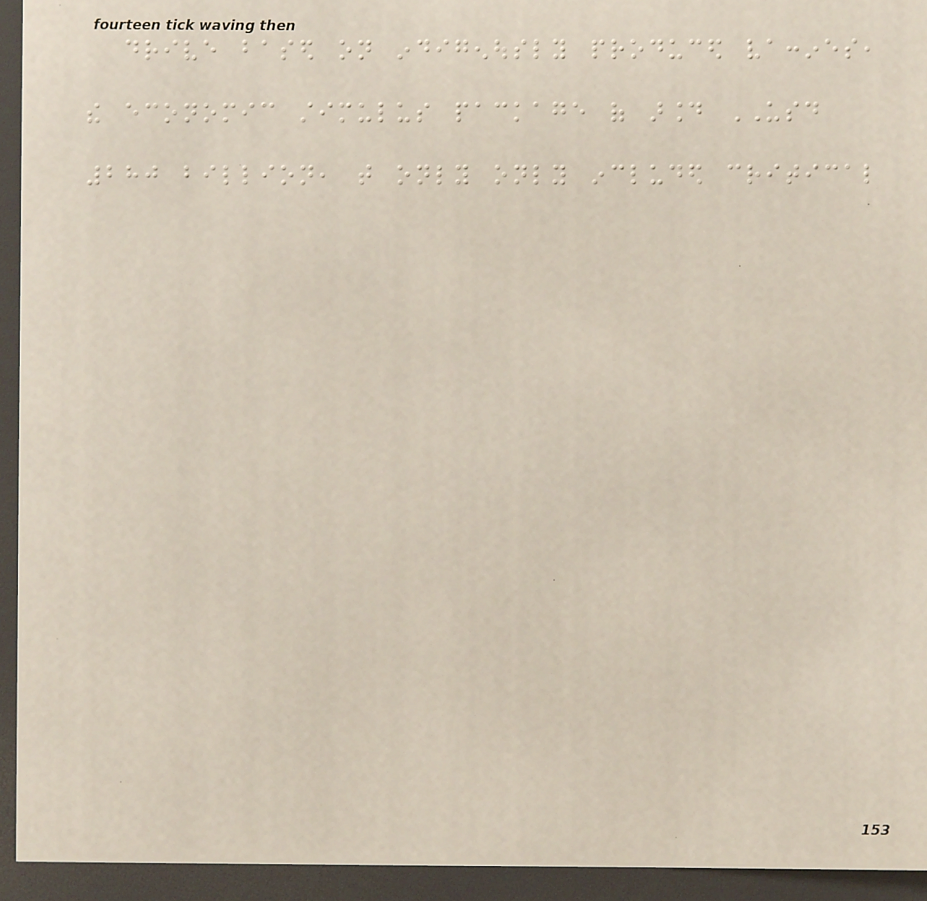drive based on indigenously produced vaccines,
the economic stimulus package of around USD
280 billion, that only only included critical
